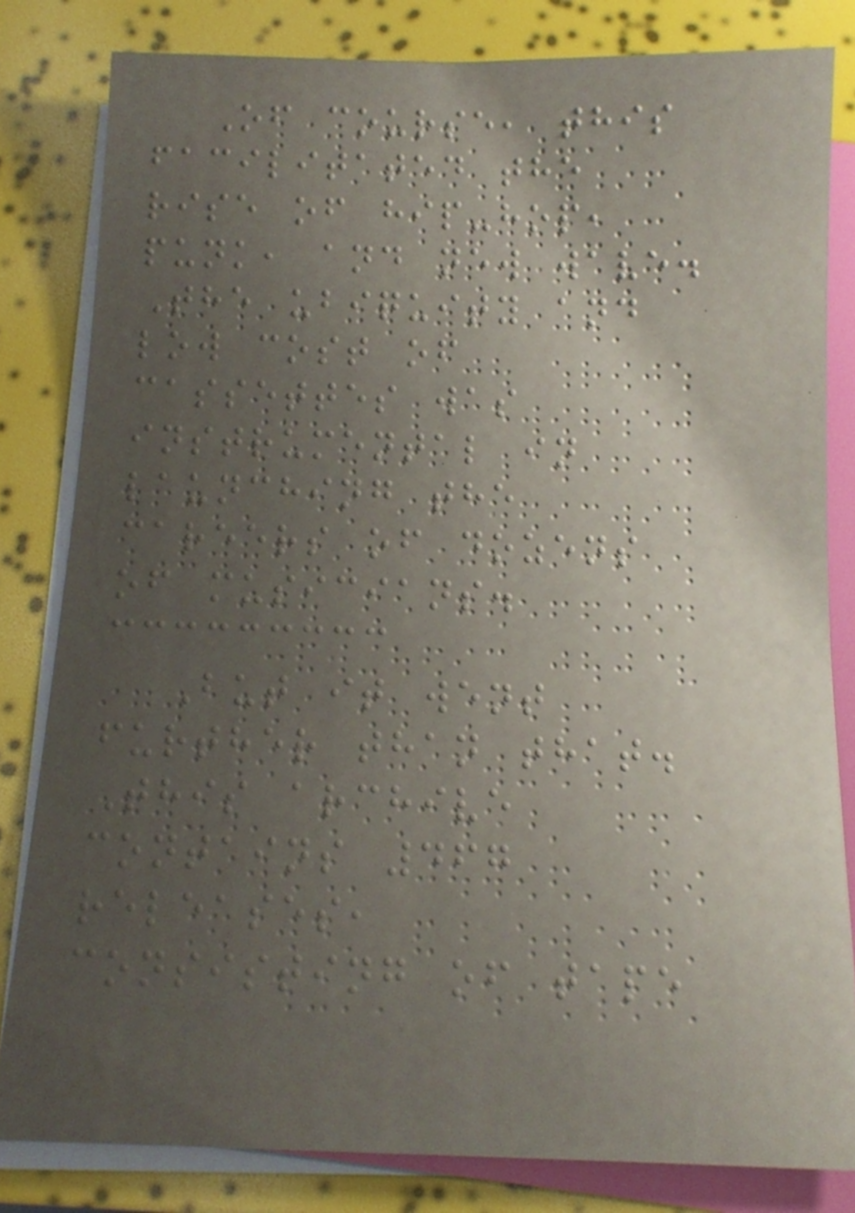Of course, this
facilitated the
rise of hip-hop,
punk, and new wave.
The ubiquity and
low cost of
cassettes was
instrumental in
launching the
careers of dozens
of musicians.
But it went
further than that.
This archive
contains 467
releases,
consisting of tape
